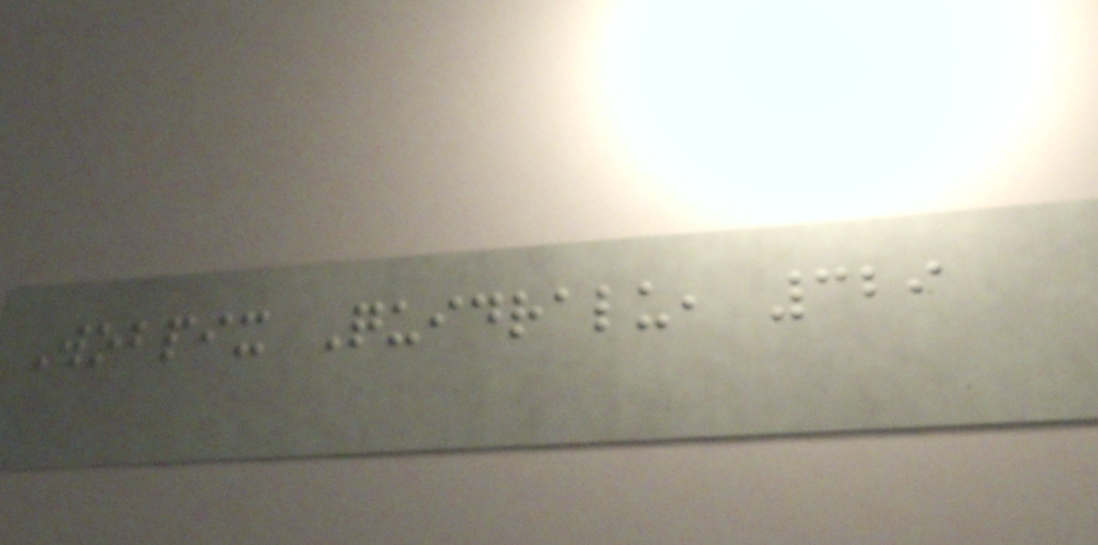Wobpix Quidralu, 329
